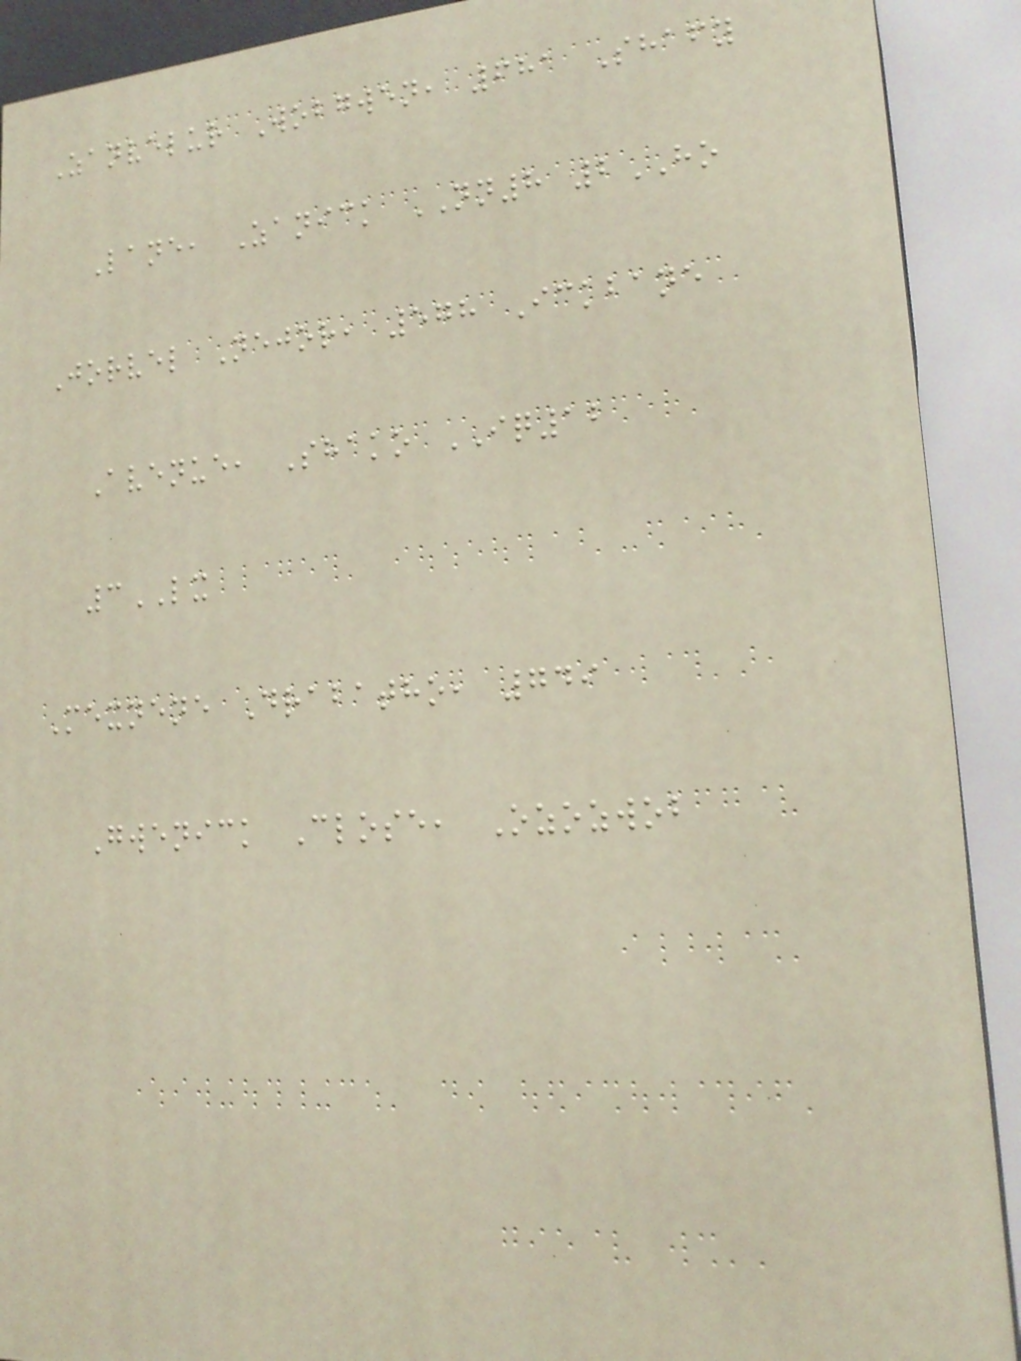Zanvelur Wobgwen, 681 Shafy
Lane, Zanick NN8 2HO
Jorvel Nejor, 578 Ickbane
Avenue, Shako IQ12
3LX
Mexnene Drabatho, 749
Gwenick Close, Ozozwob
